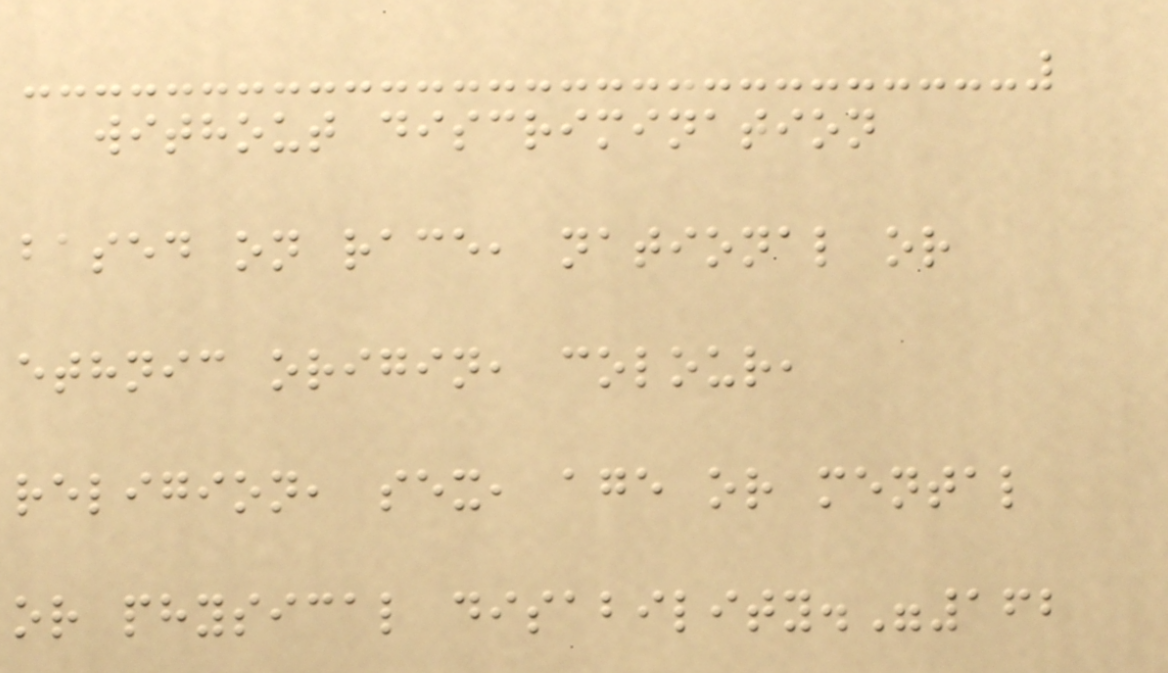without discrimination
based on race, national or
ethnic origin, colour,
religion, sex, age or mental
or physical disability."162
